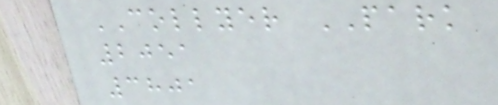COLLYER PARK
2051
3801
